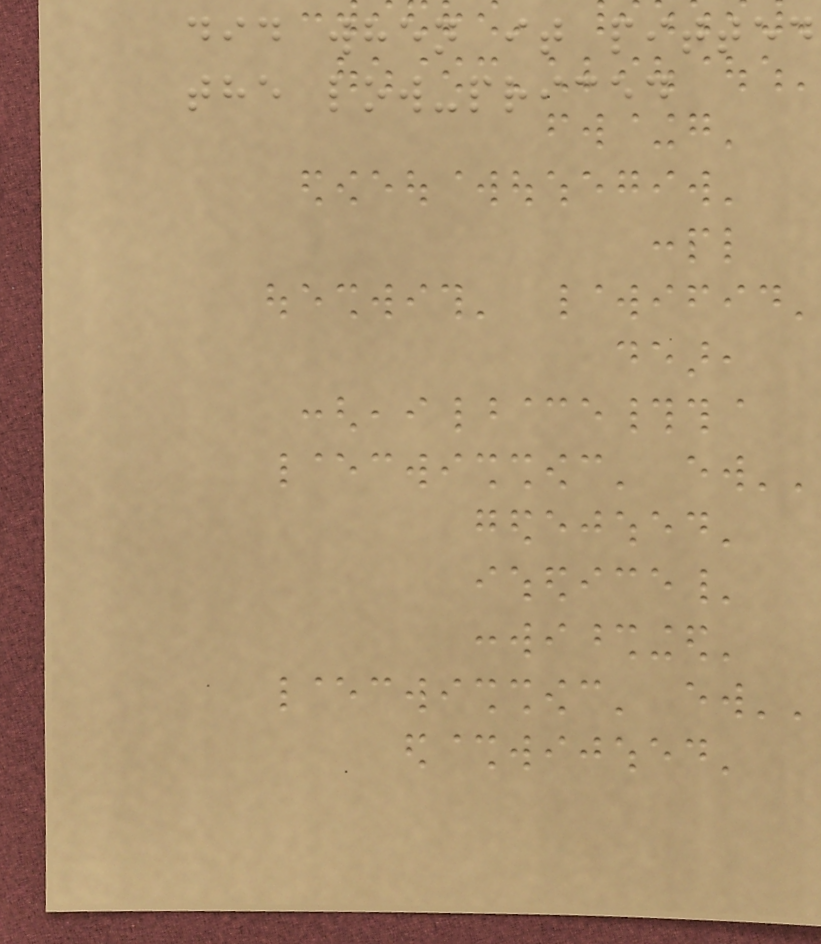did when it pitted
the low-priced
